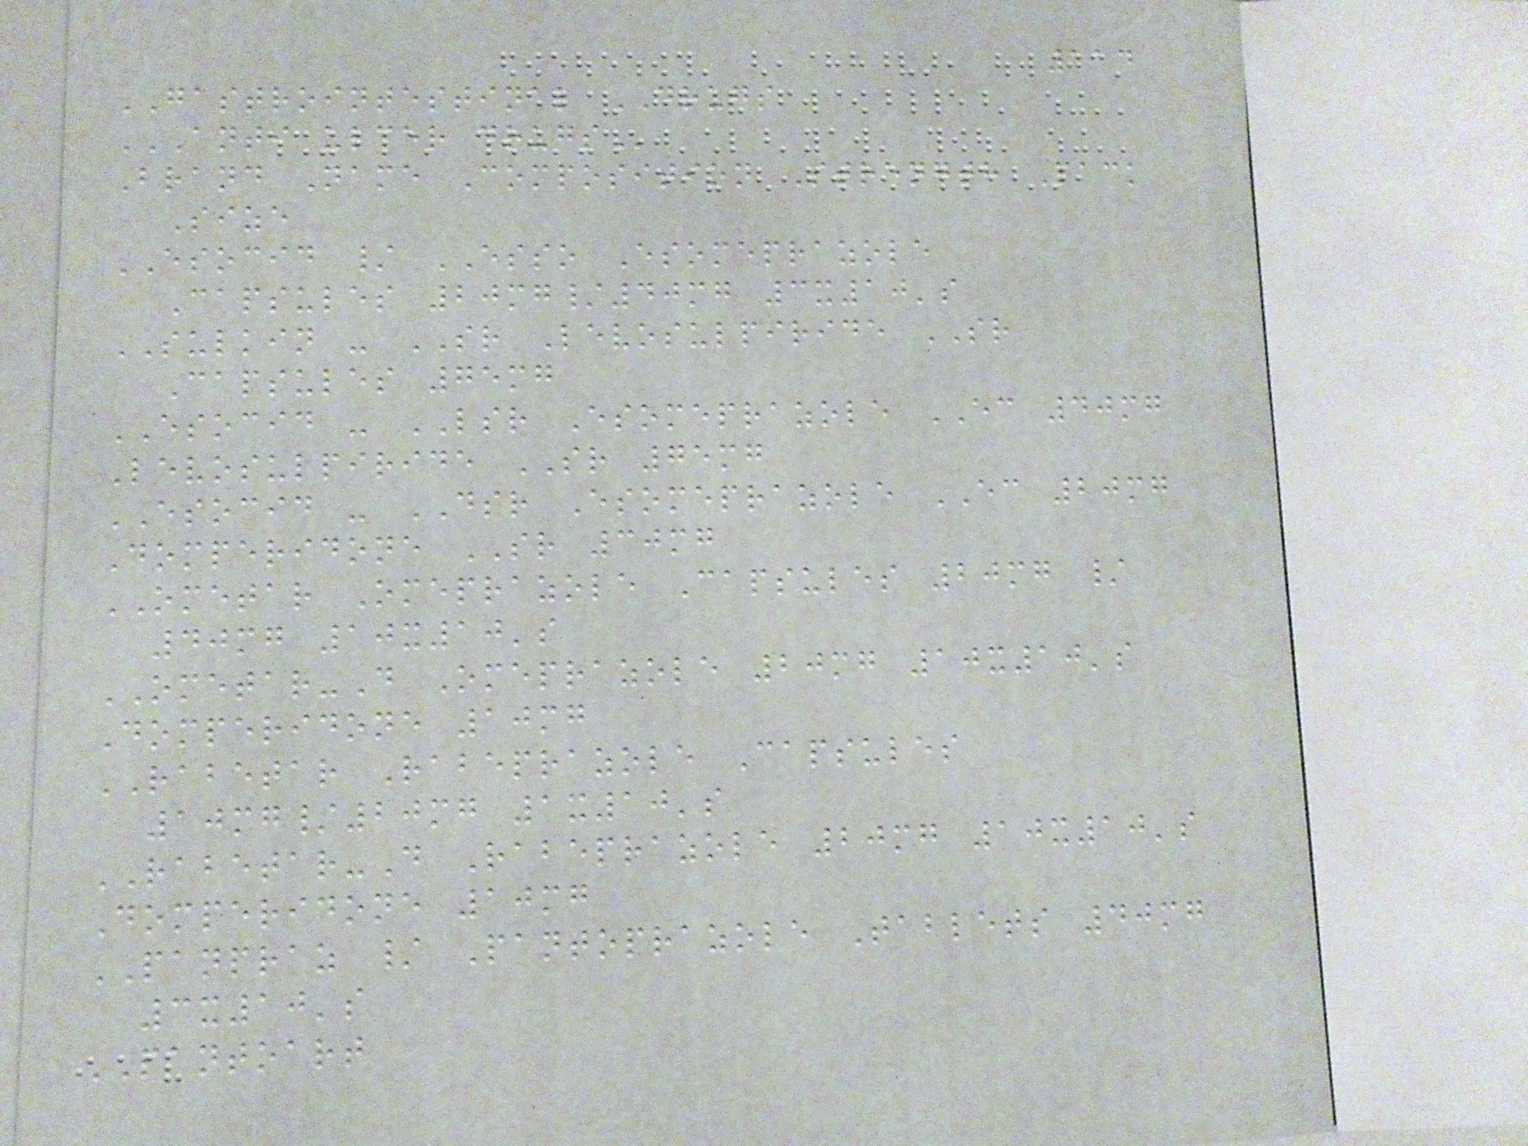114
GASTROINTESTINAL DRUGS
ANTI ULCER DRUGS
Brand Name Composition Strength Pack
Size
ESOCID / ESSO Esomeprazole
Capsules 20mg/40mg 3x10's
SULKIN - SR Levosulpiride SR
Capsules 75mg
ESOCID - LSR Esomeprazole EC 40mg
Levosulpiride SR 75mg
ESOCID - DSR Esomeprazole EC 20mg
Domperidone SR 30mg
OMETAR Omeprazole Capsules 20mg /
40mg 10x10's
OMETAR-D Omeprazole 20mg 10x10's
Domperidone 10mg
RABETAR Rabeprazole Capsules
10mg/20mg 1x10's
RABETAR-D Rabeprazole 20mg 10x10's
Domperidone 10mg
PANPRAZ / Pantoprazole Tablets 40mg
3x10's
PANTOART
